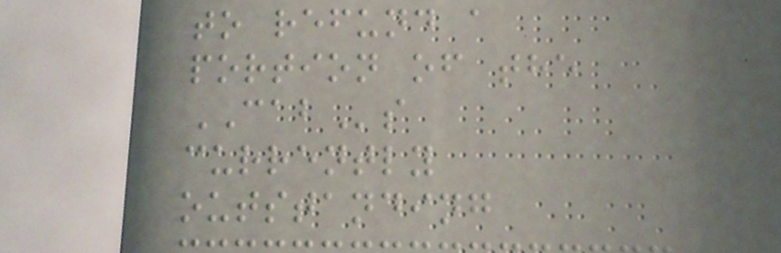to refund a
portion of the
CABs
currently
outstanding
